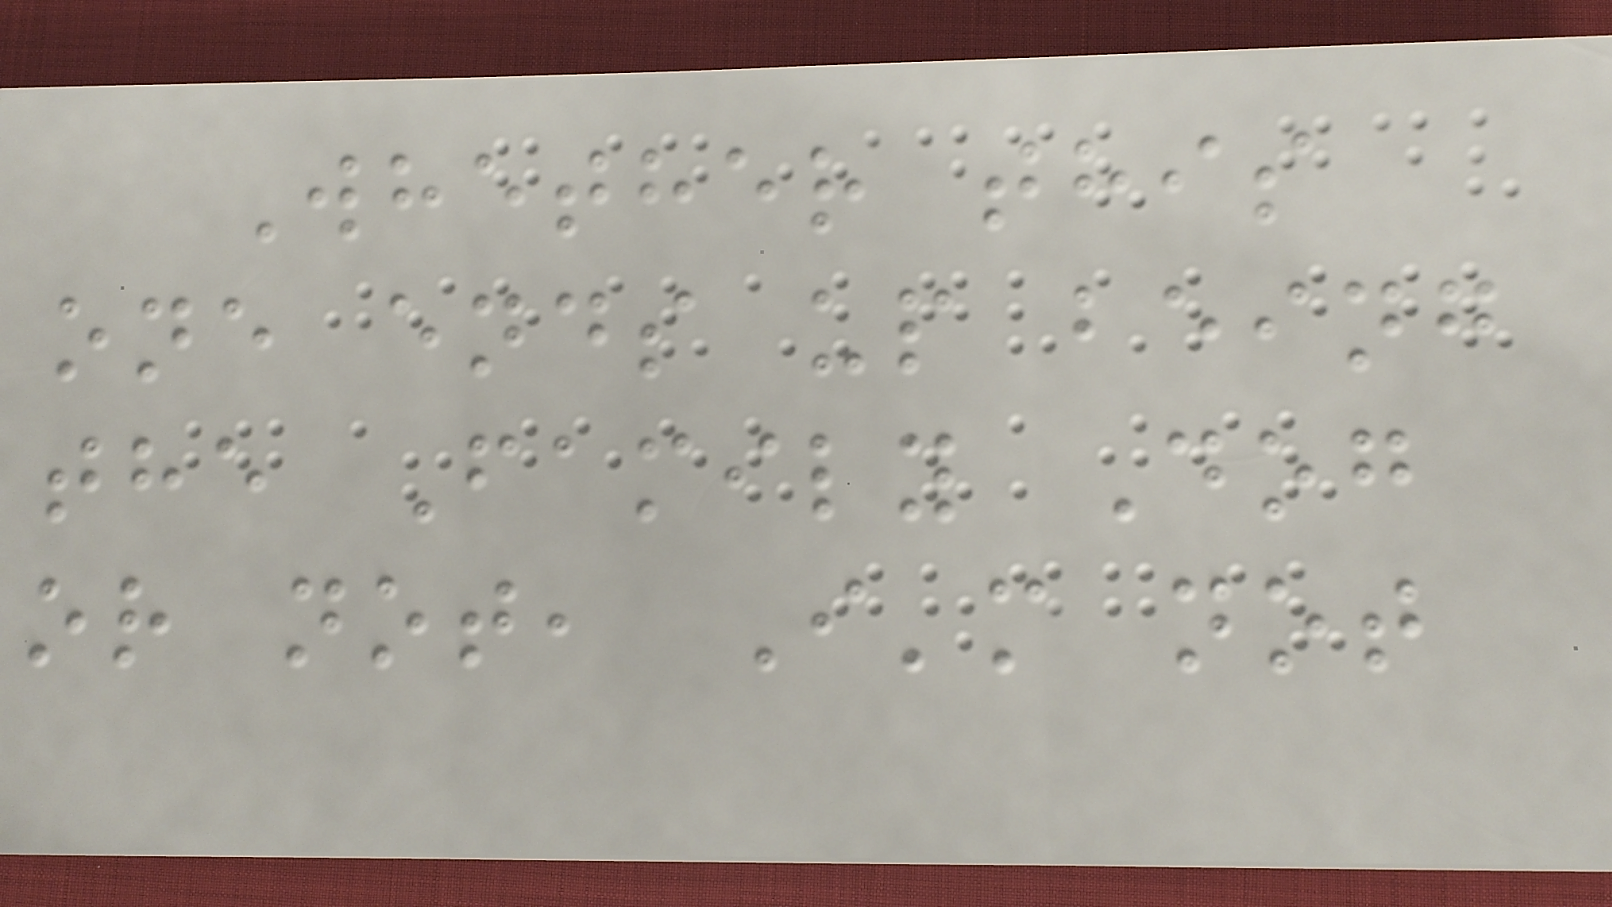Whether this
one ends up being
the Family Dog
or not, I'm not
